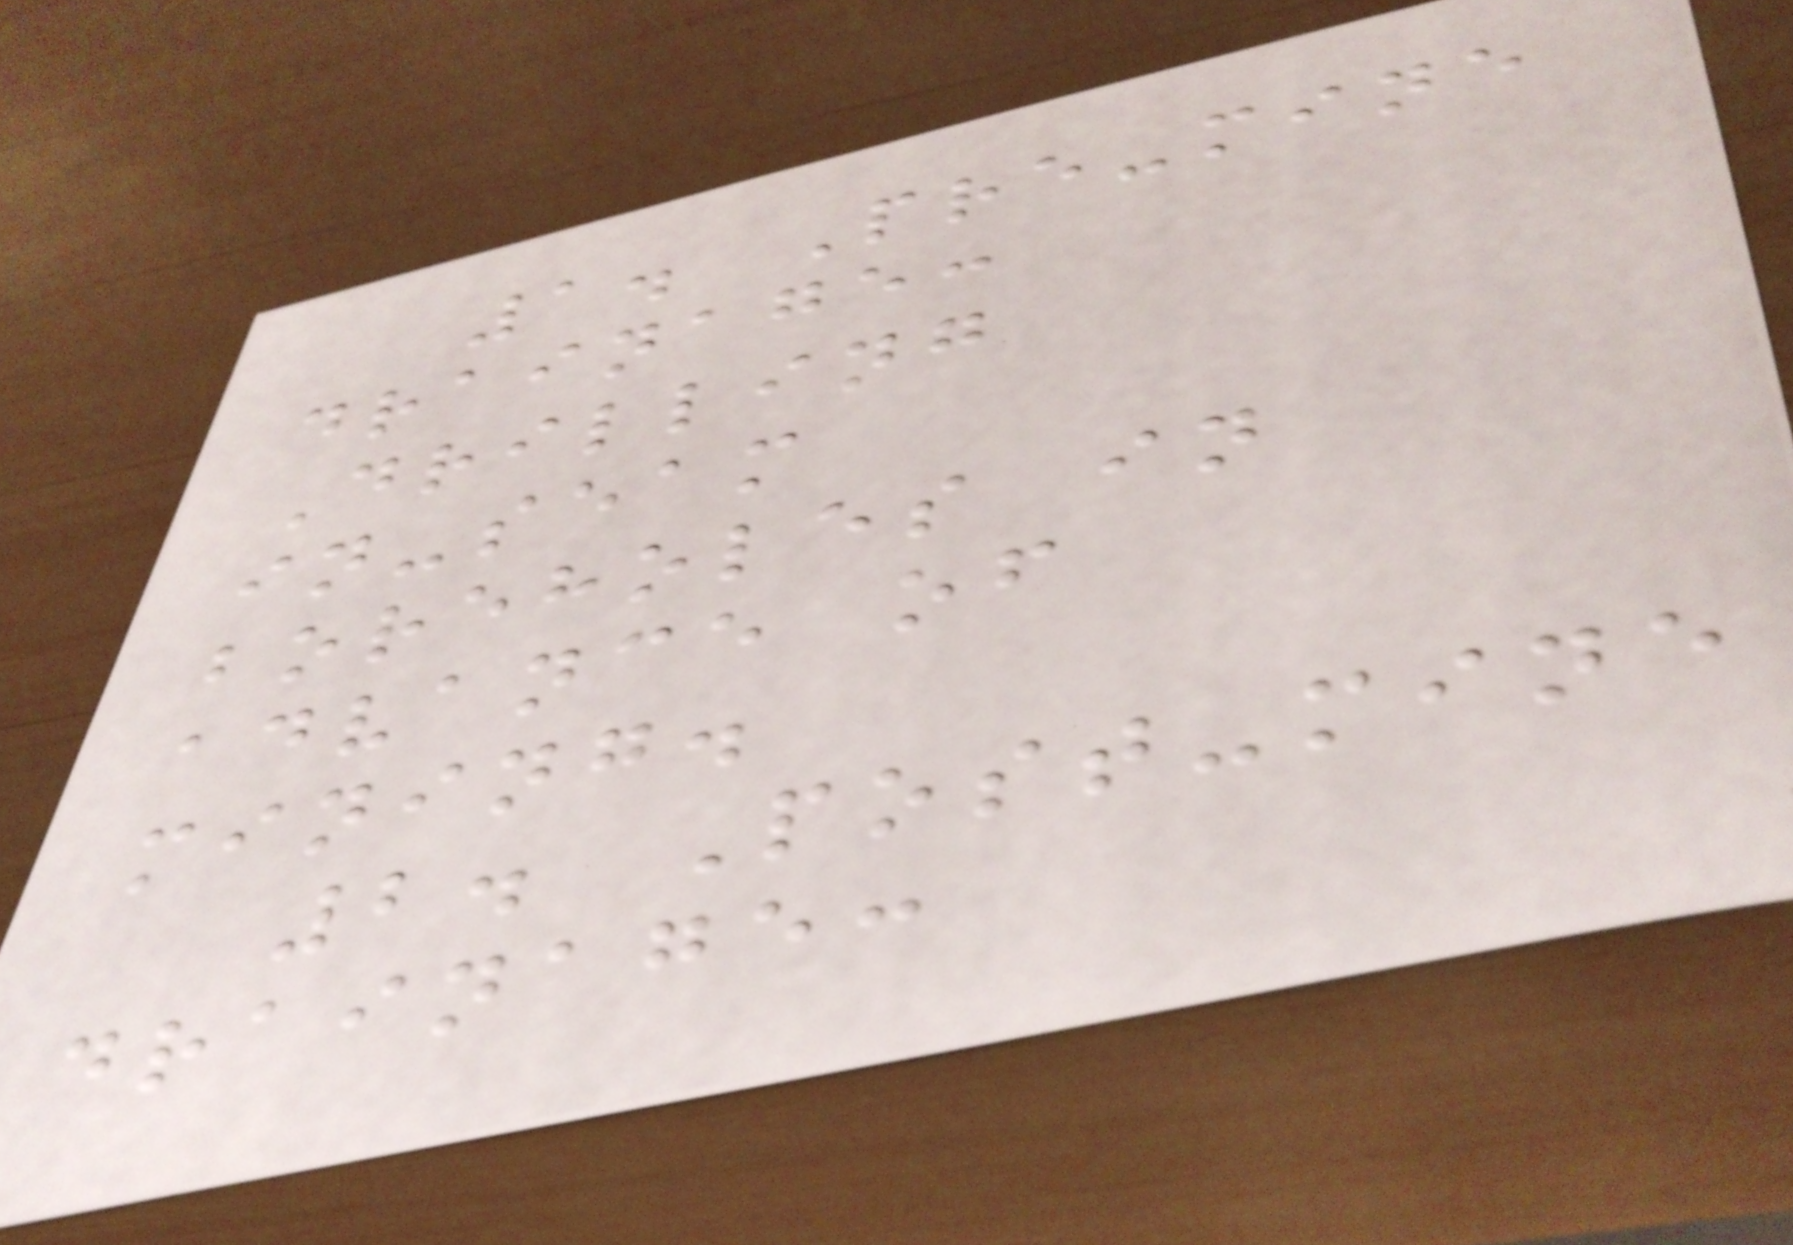1. Pre-mine
drainage:
Drilling
in-seam
boreholes in
advance of
mining.
2. Post-mine
drainage:
